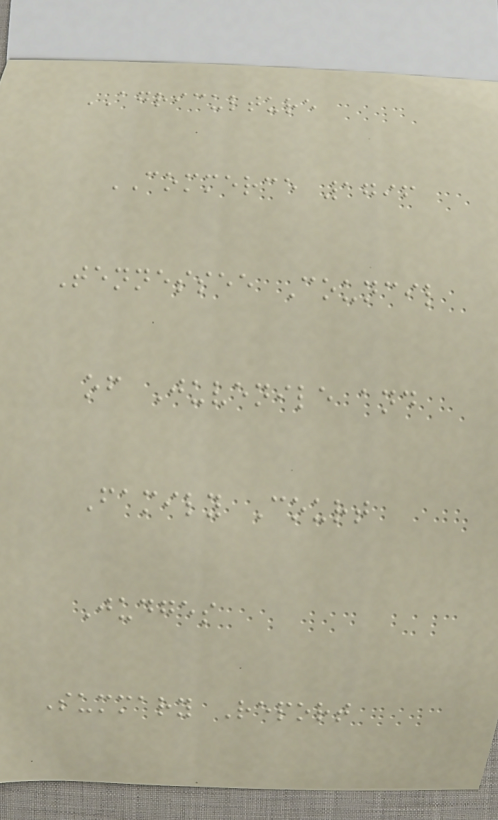AGRICULTURE
COMMERCE 1796
Tennessee Council
of Juvenile and
Family Court
Judges
Summary Report
